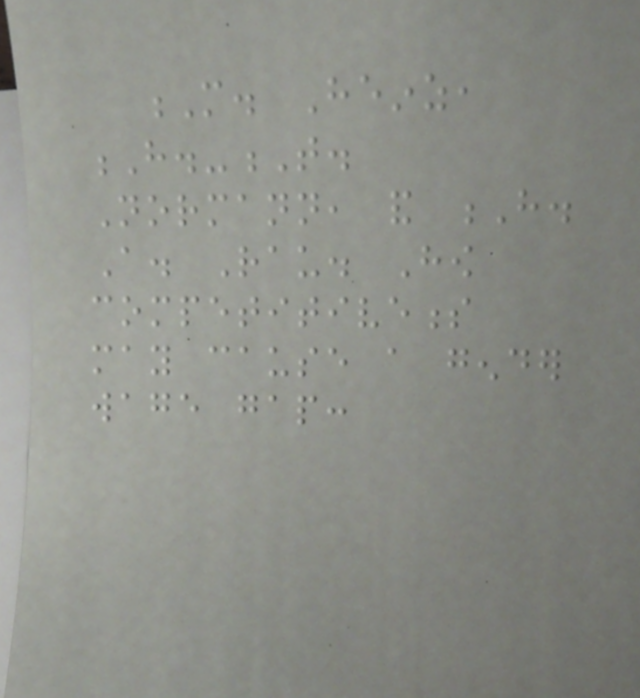M. Heinz,
H.-T.
Normann, and H.
A. Rau. How
competitiveness
may cause a gender
wage gap:
